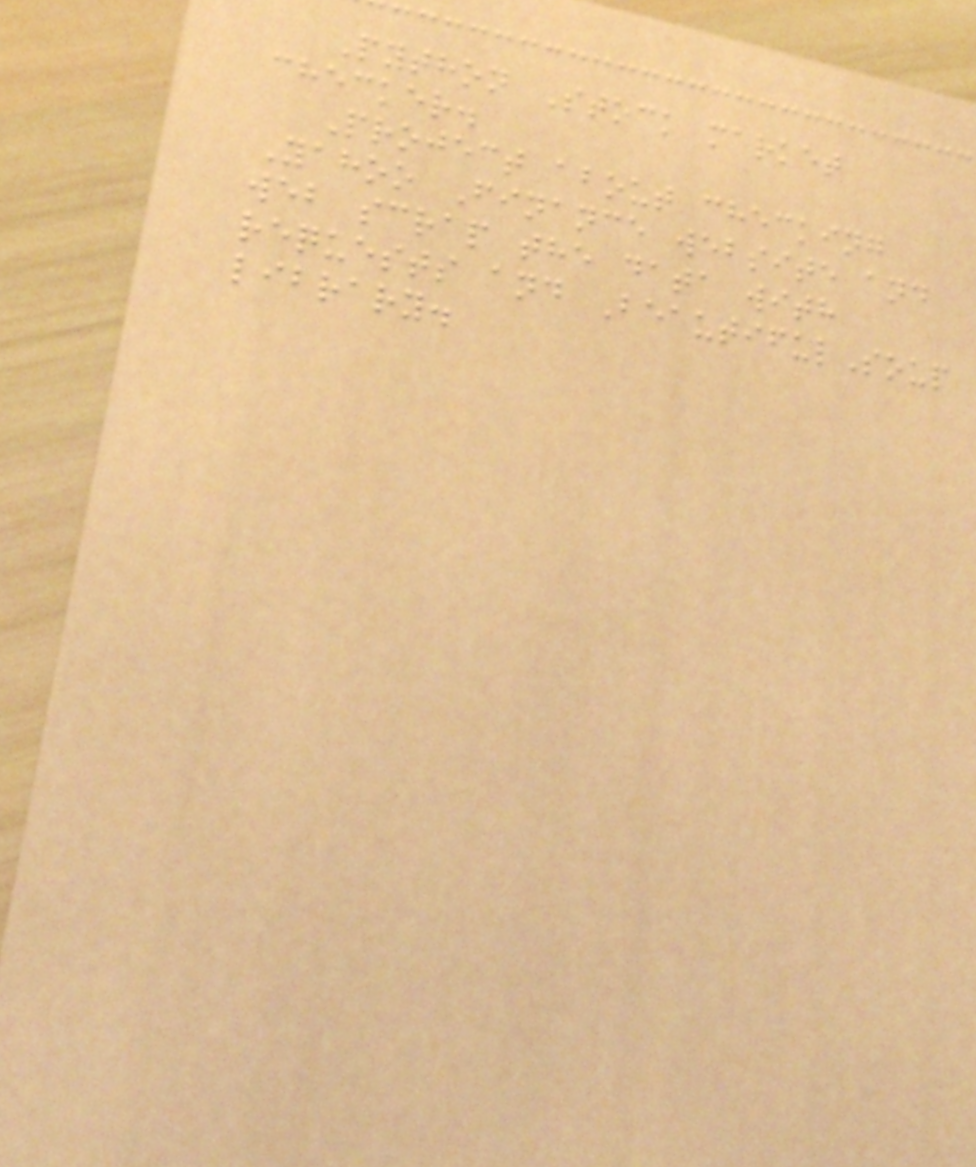Python Stock market
checker.
Project about checking
Yahoo Finance website and
web scrap the data with
requests and BeautifulSoup
library.
